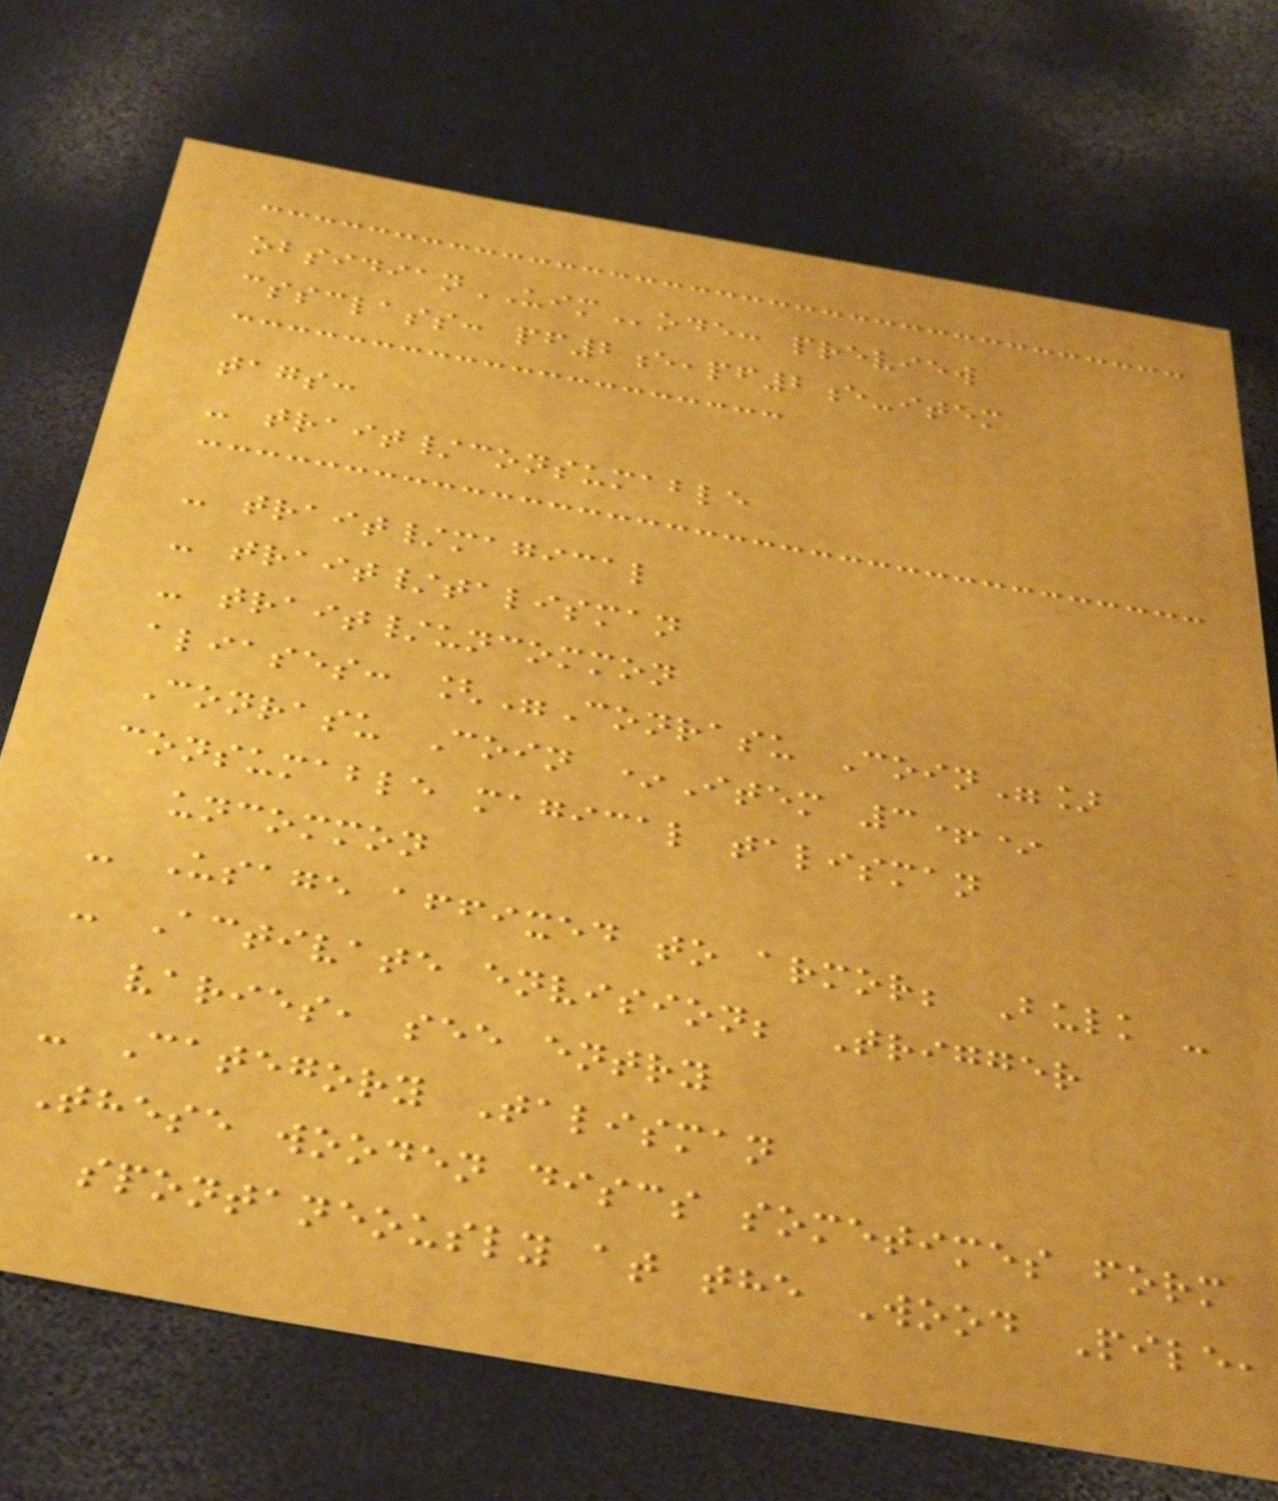obsidianUIMode: preview
cssclass: pf2e,pf2e-item
tags:
- trait/consumable
- trait/magical
- trait/talisman
- trait/uncommon
aliases: ["Conrasu Coin"]
Conrasu Coin *Item 3+*
consumable magical talisman
uncommon
- Usage affixed to armor; Bulk -
- Activate envision; Trigger
varies, see entry
- Category Talisman
These wooden discs sometimes form
spontaneously at the Wood Pile,
